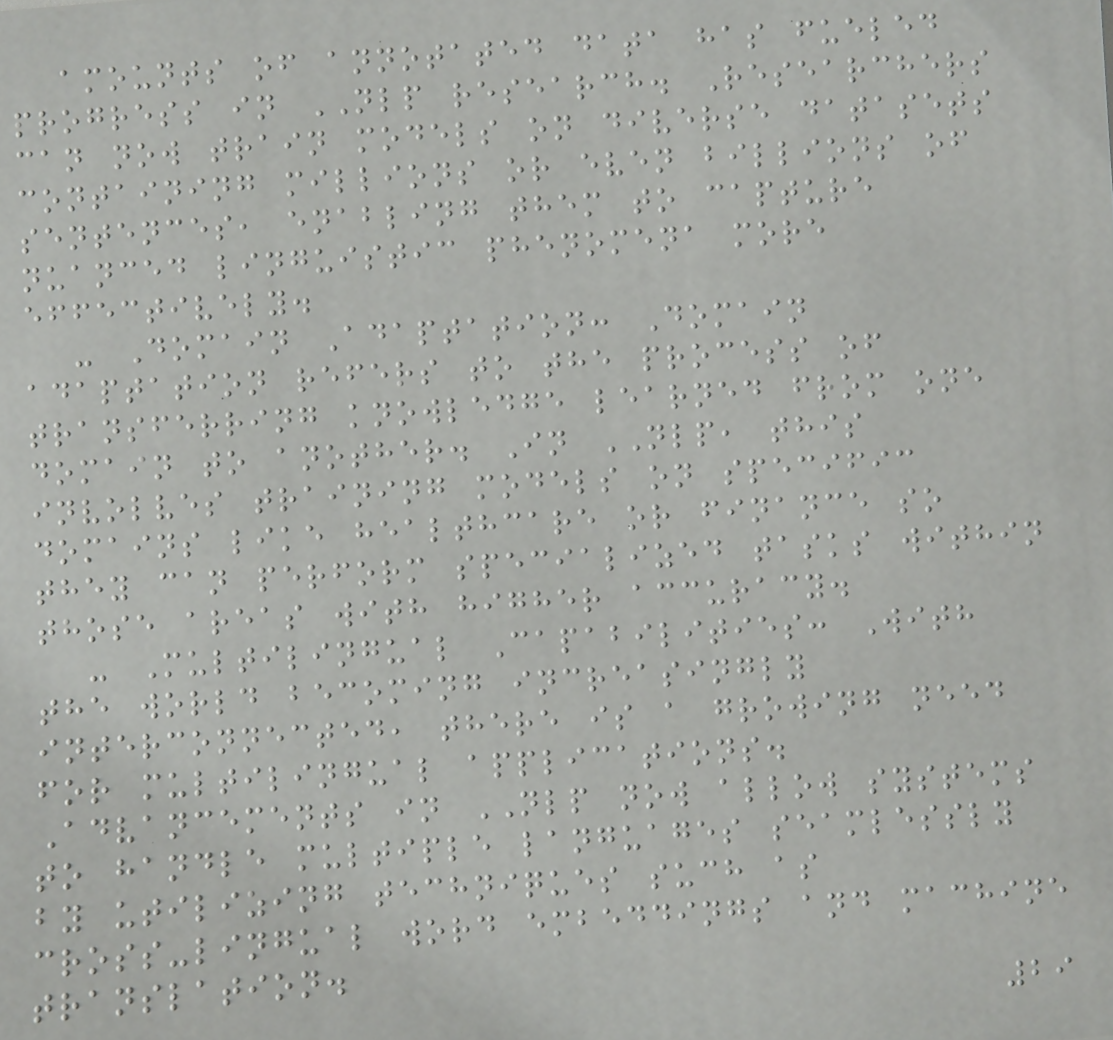amounts of annotated data has fueled
progress in NLP research. Researchers
can now train models on diverse datasets
containing millions or even billions of
sentences, enabling them to capture
nuanced linguistic phenomena more
effectively.
- Domain Adaptation: Domain
adaptation refers to the process of
transferring knowledge learned from one
domain to another. In NLP, this
involves training models on specific
domains like healthcare or finance so
they can perform specialized tasks within
those areas with higher accuracy.
- Multilingual Capabilities: With
the world becoming increasingly
interconnected, there is a growing need
for multilingual applications.
Advancements in NLP now allow systems
to handle multiple languages seamlessly
by utilizing techniques such as
cross-lingual word embeddings and machine
translation.
29
